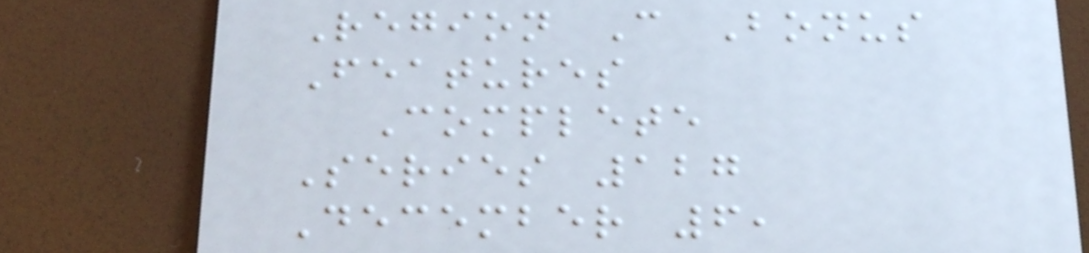Region C Bonus
Features
Complete
Series 127
December 6,
